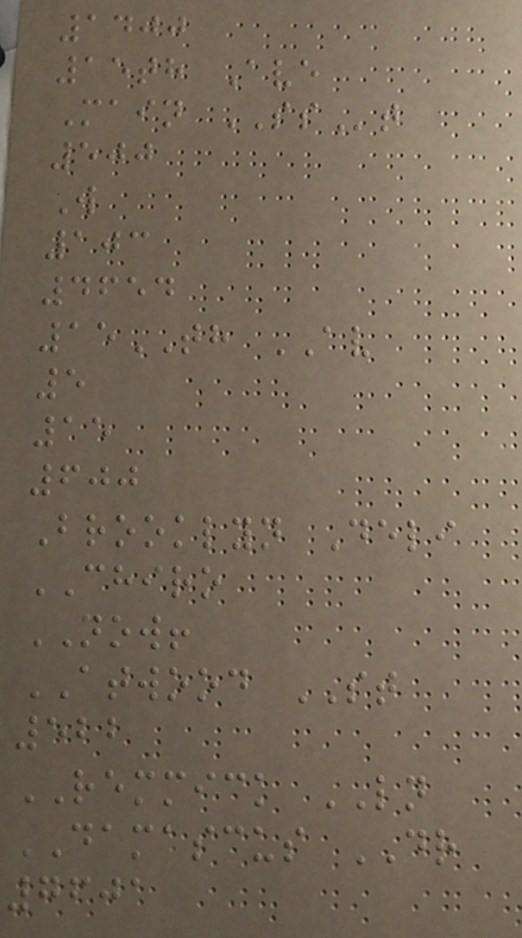1400
15th Ave
Main SSt
500
W
103
4654
15TH AV
5
15
600
Brooklyn Deli
CHIRO
NOW!
ATWOOD ST
522
REMMICK LN
DAMASCUS DR
7601
